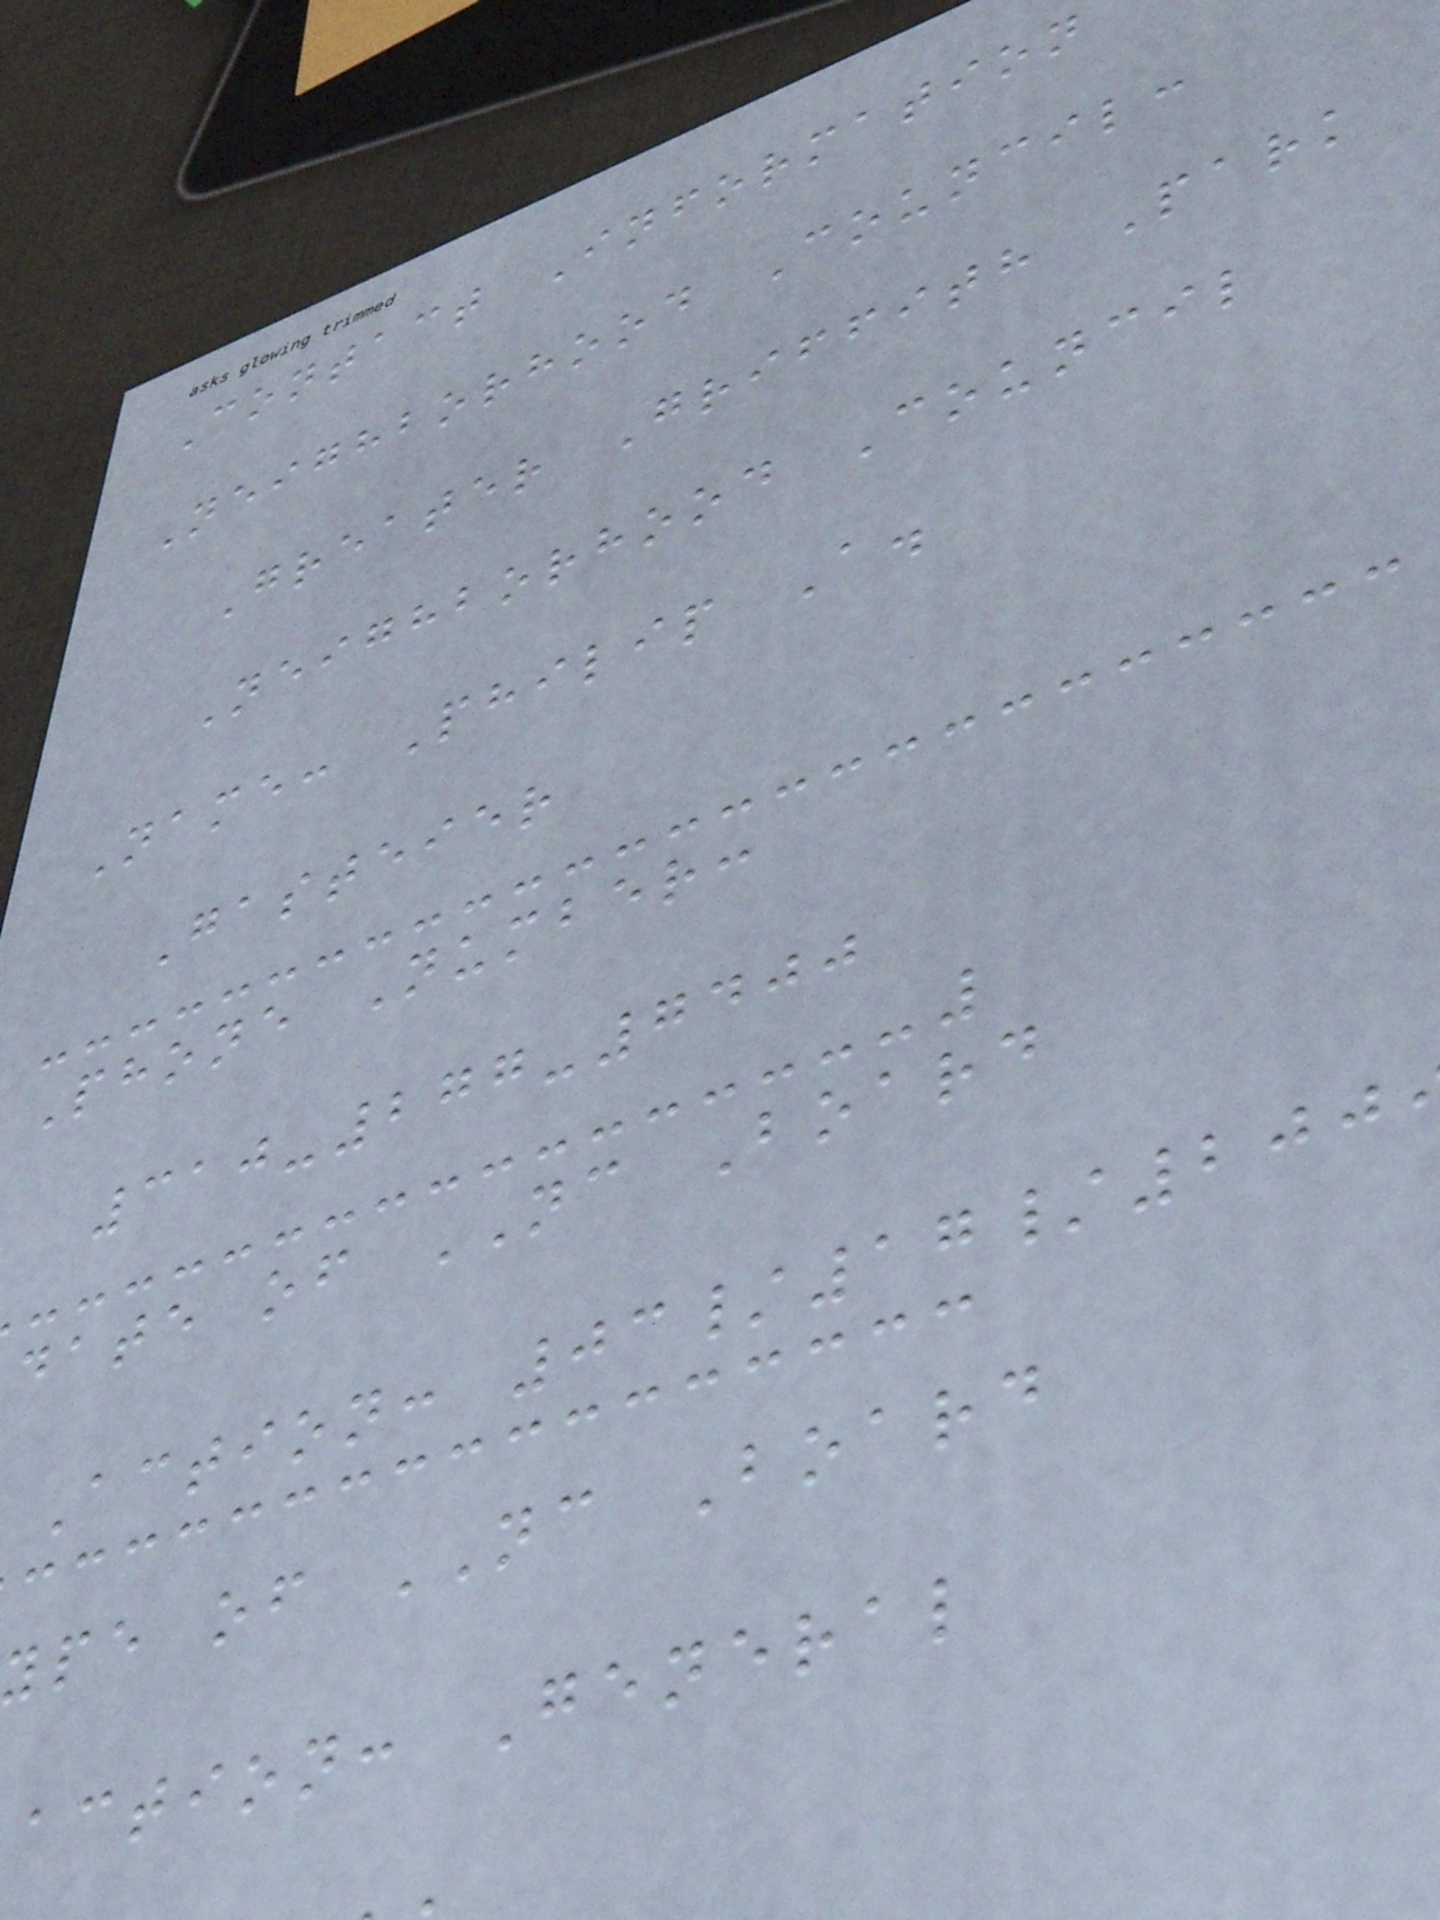Contact Information
Neighborhood Council:
Greater Griffith Park
Neighborhood Council
Name: Philip A.
Gasteier
Phone Number:
310-277-7400
date of NC Board
Action: 03/17/200
pe of NC Board
action: General
